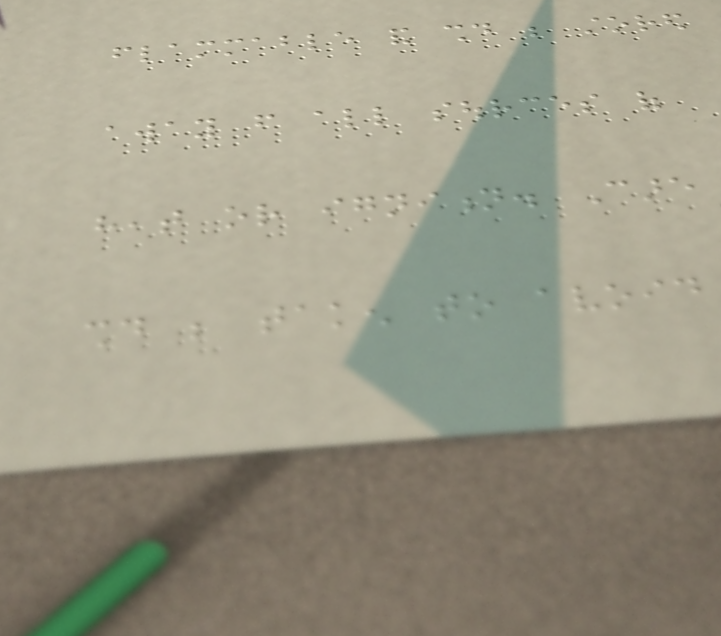flammable and should be stored
away from all sources of
heat or ignition. Care
should be taken to avoid
